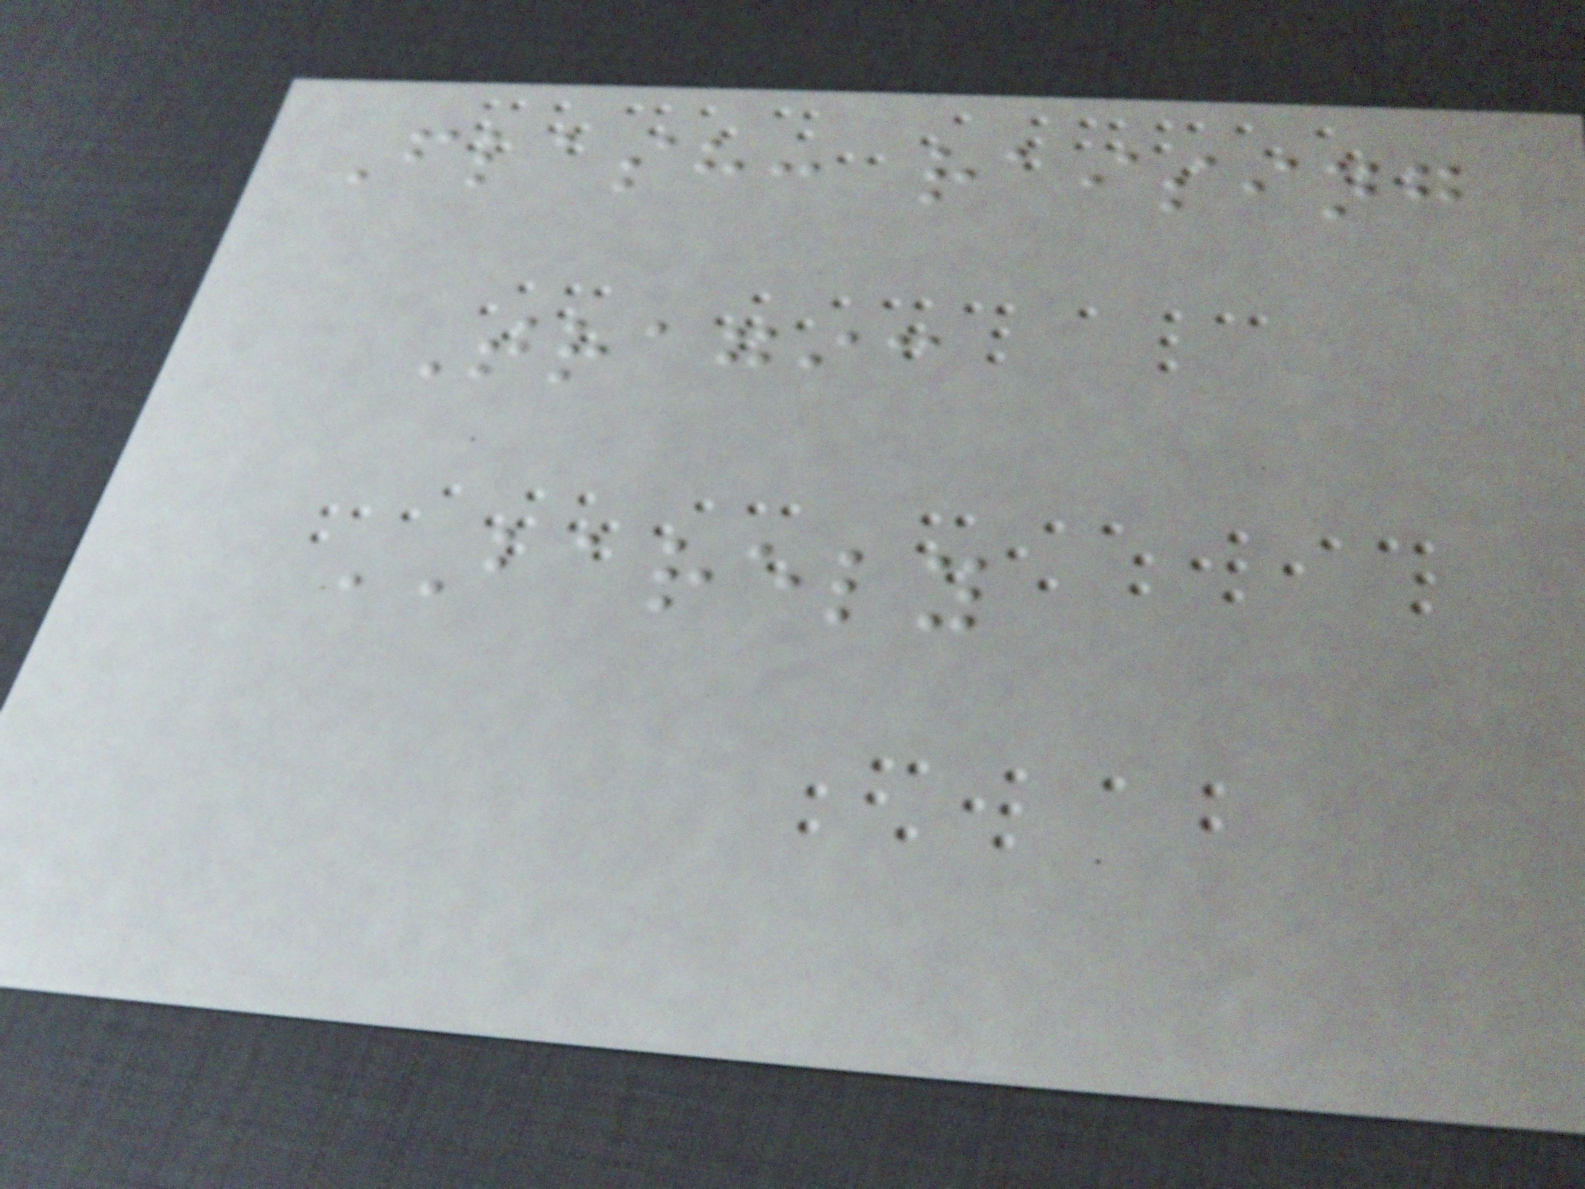Flash: raising
Tragic
BARELY
